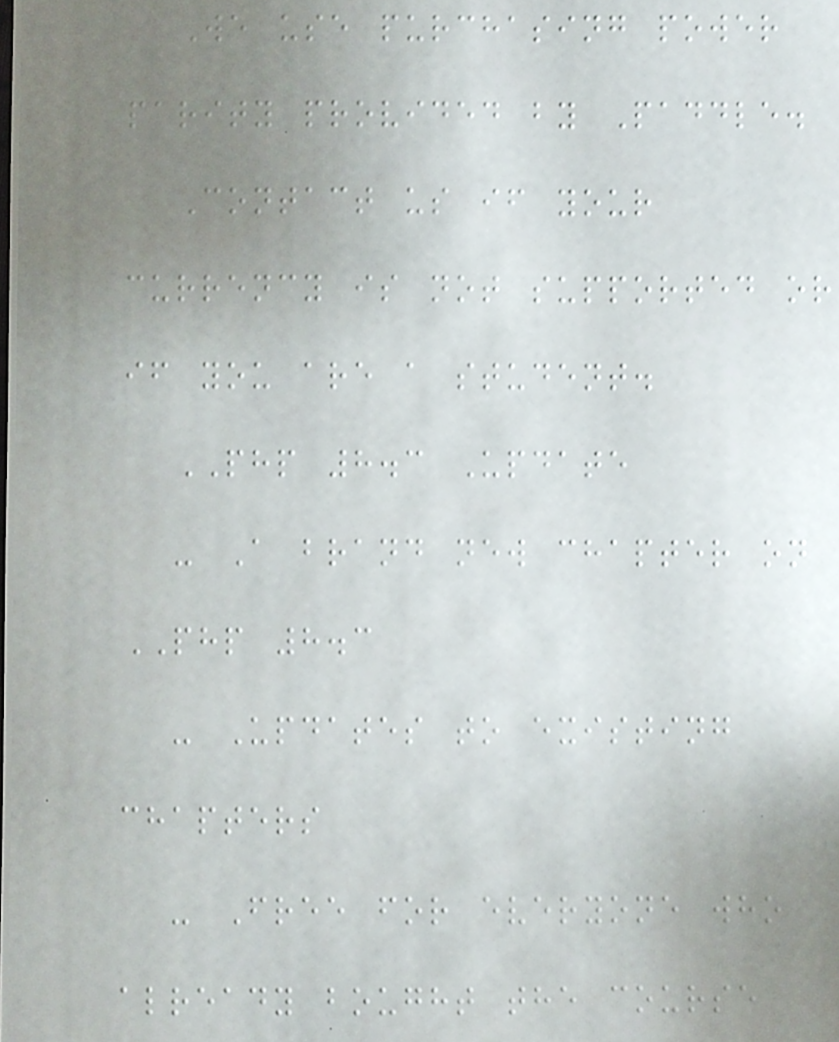We use purchasing power
parity provided by Paddle.
Contact us if your
currency is not supported or
if you are a student.
PHP 8.3 Update
- A brand new chapter on
PHP 8.3
- Updates to existing
chapters
- Free for everyone who
already bought the course
